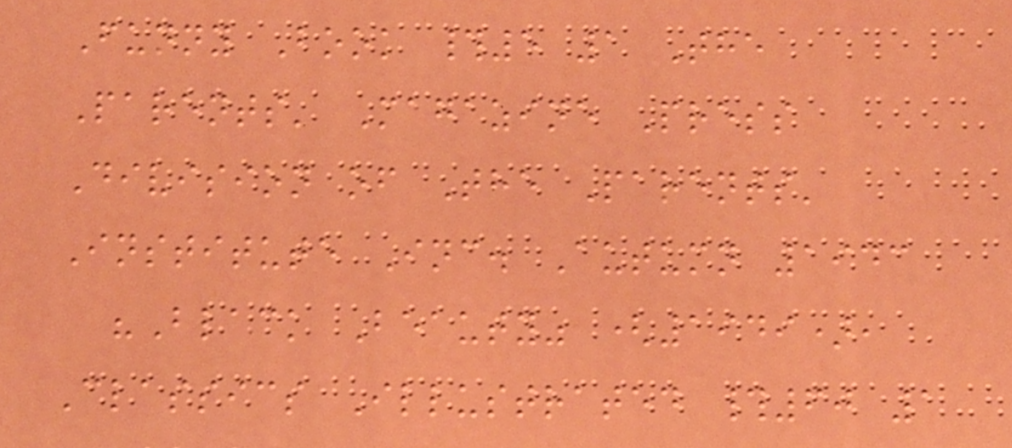Funny Book #5 1 The
Parents' Magazine Press
Division of The Parents'
Institute Inc. Autumn 1943
"Black Beauty" (1949),
Classics Illustrated #60 1
